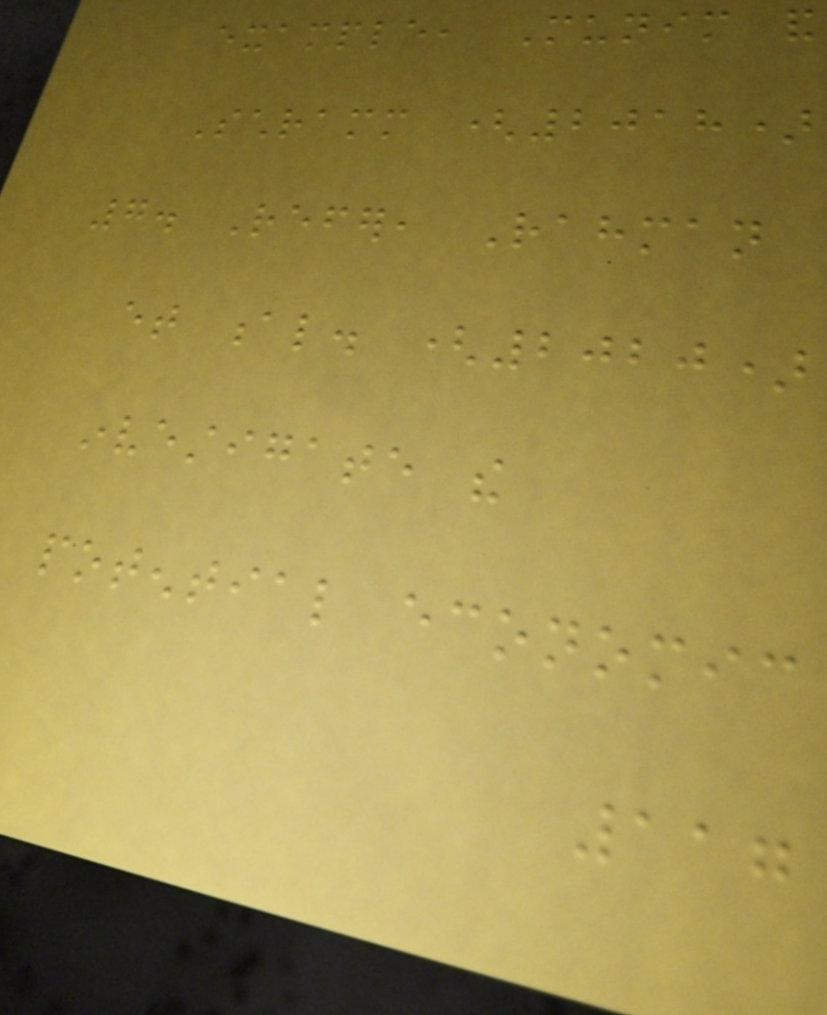example, Munim and
Schramm (2018)
7. Refer, Rahman
et al. (2020)
investigate the
potential economic
117
